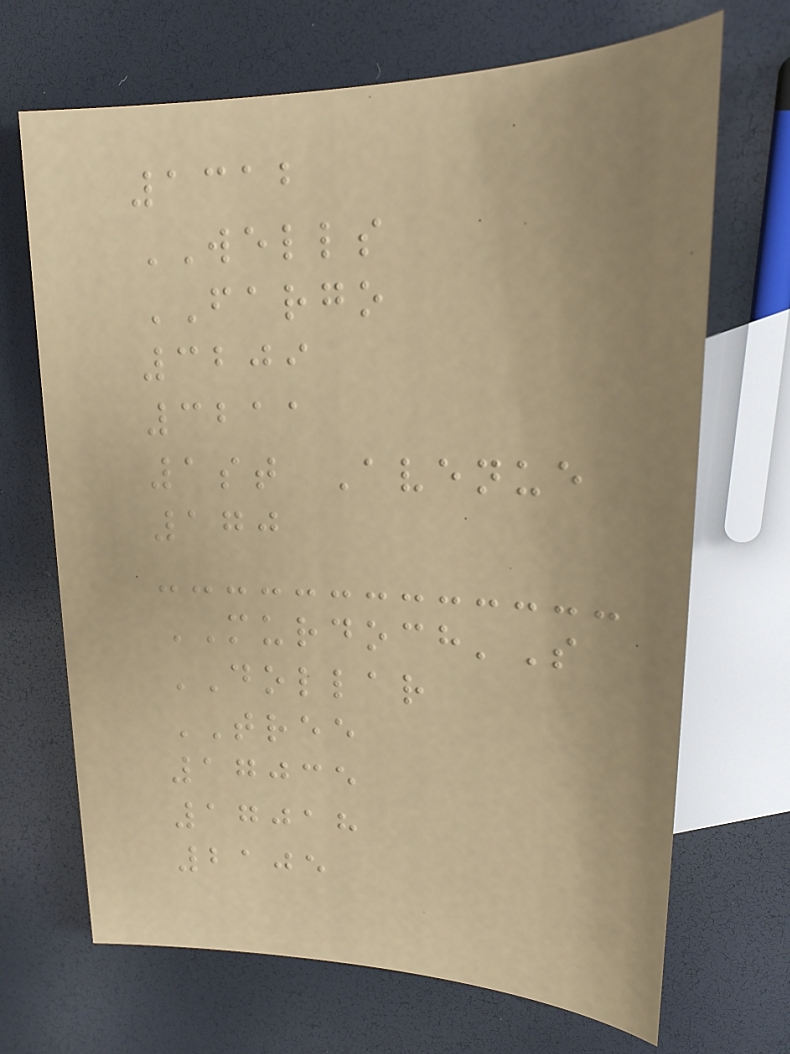1312
WELLS
FARGO
3209
3211
1st Avenue
170
MURDOCH'S
DOLLAR
TREE
17035
17018
2105
